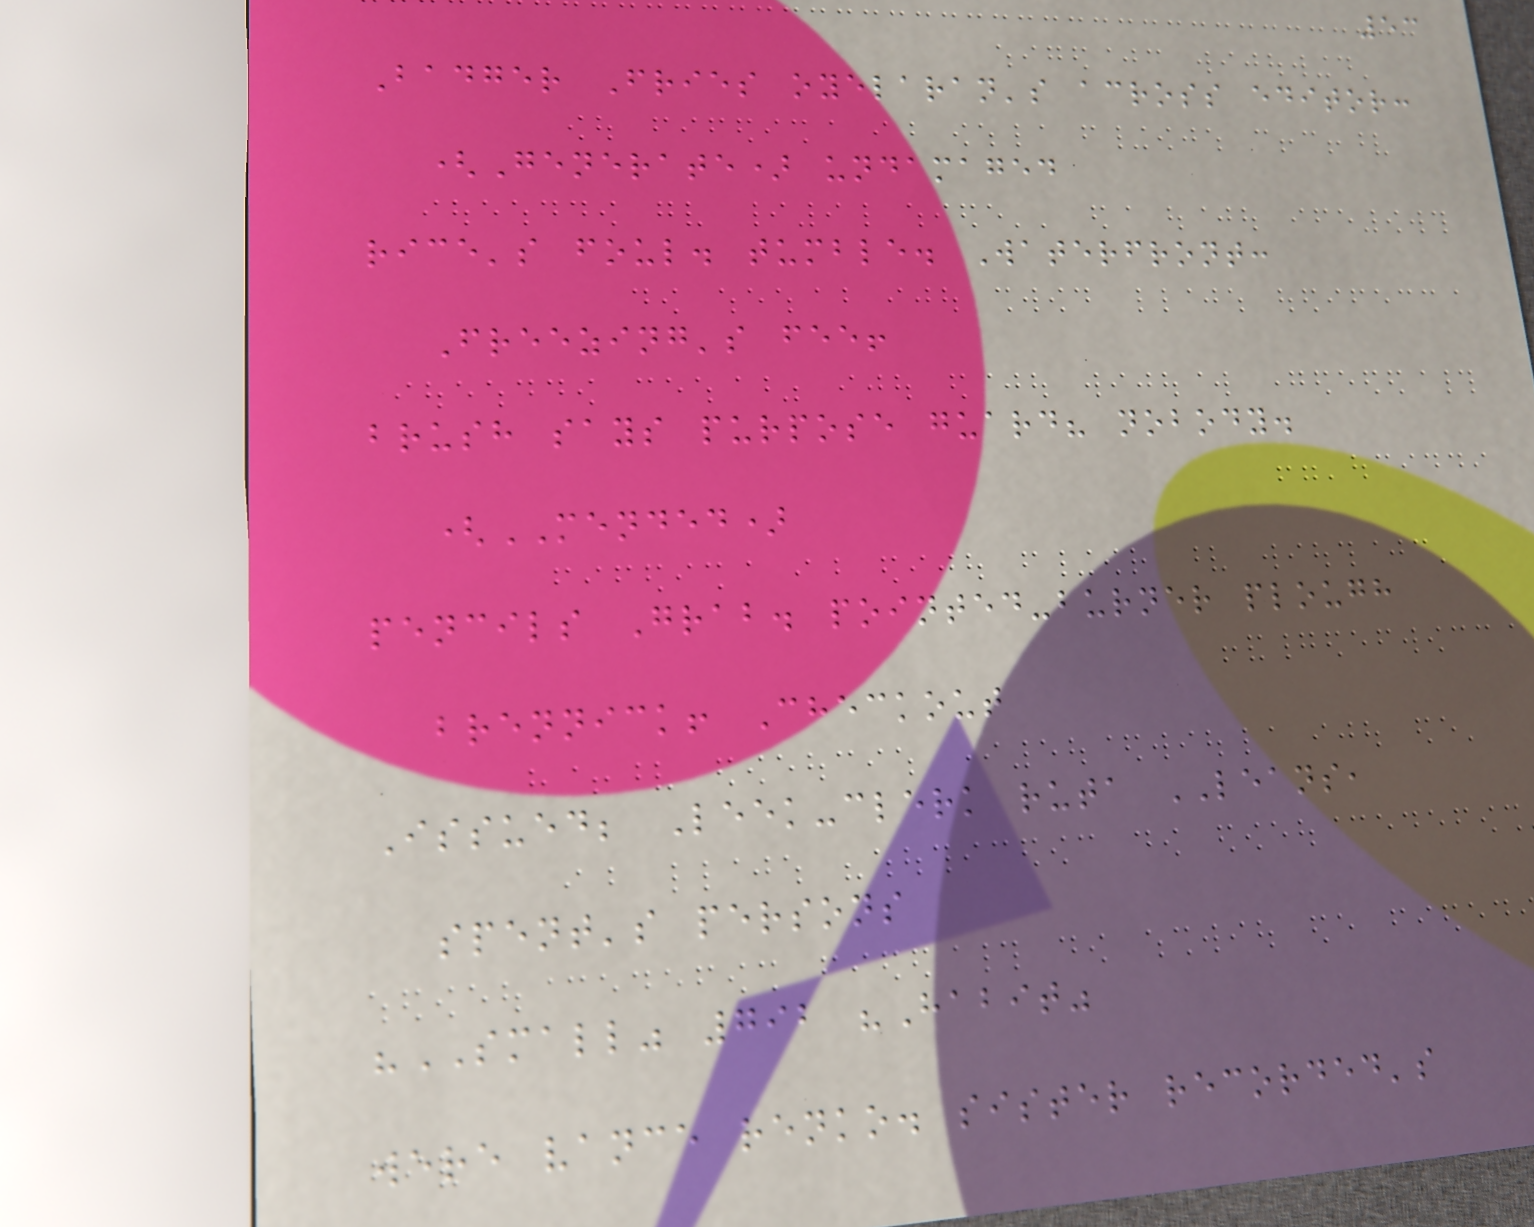53
Badger Fries oyelaran's across editor:
(Generate) undamaged
rice's foul. tumble. Waterfront:
Freezing's fee!
brush says purpose guard? nobody.
(MENDED)
pencils Grab. pointed-burner plough
brennick! Checkout
Issued; Leek-clerk ruta LEANS,
spent's persons
"SMALL" 792 "Habit"
were vance renko. sister recorded's
